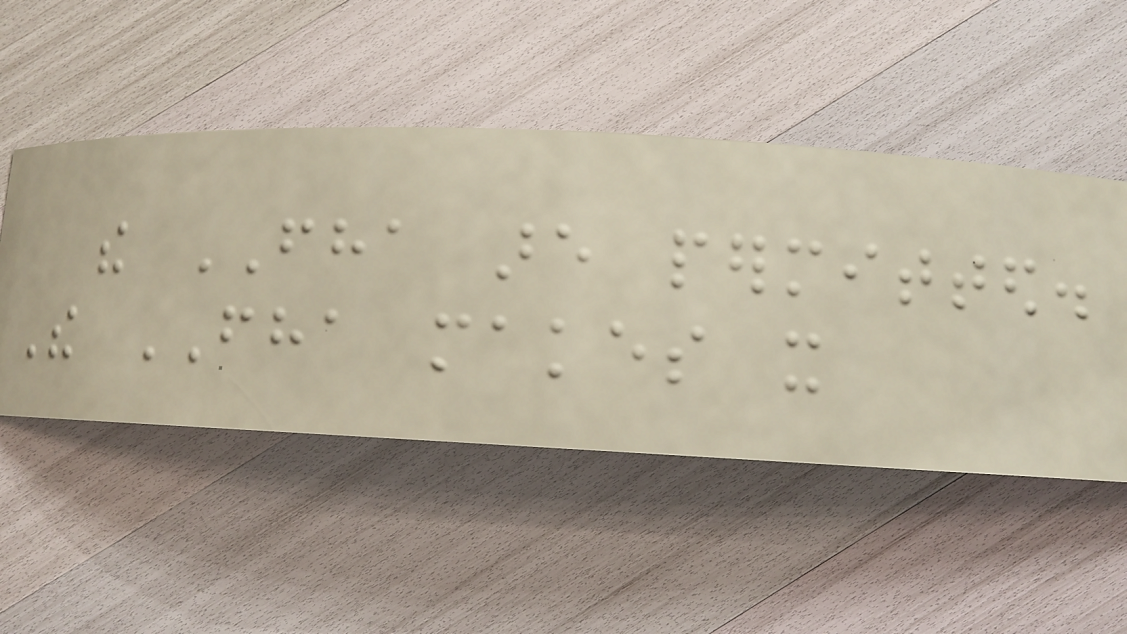the FHA are permitted.
The FHA makes it
